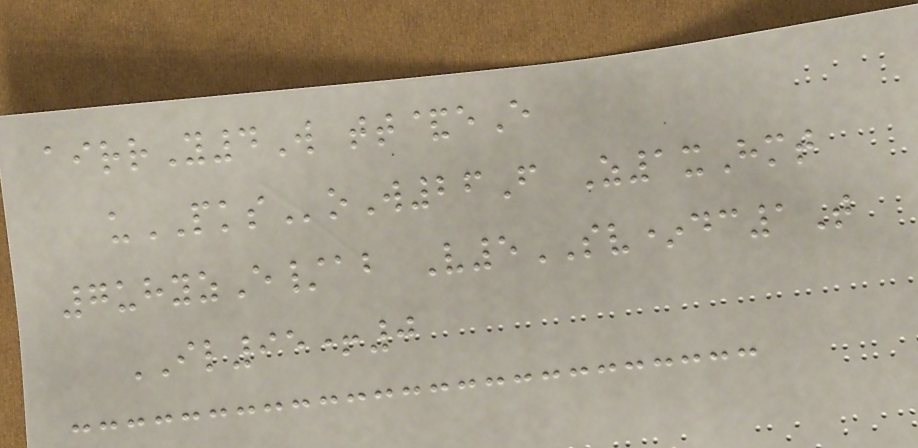airrY4W tt&eE
uPKSoW26F Z1xHmt
7uhyzE/ab V5SV*dc1T
IL95+0
